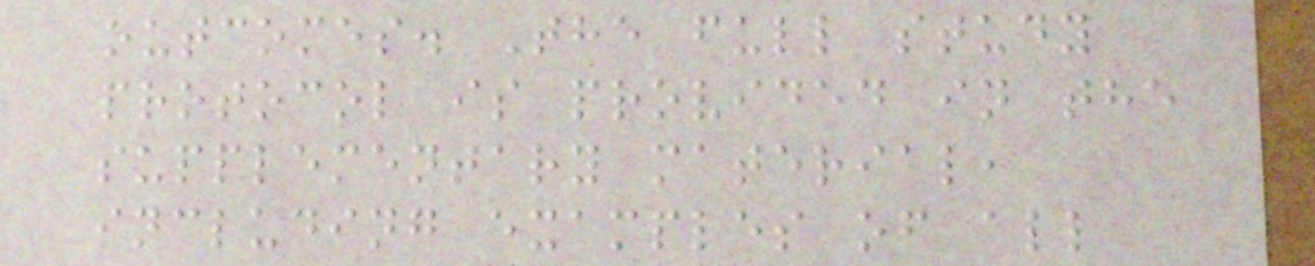outcomes. The full study
protocol is provided in the
supplementary material,
including examples of all
